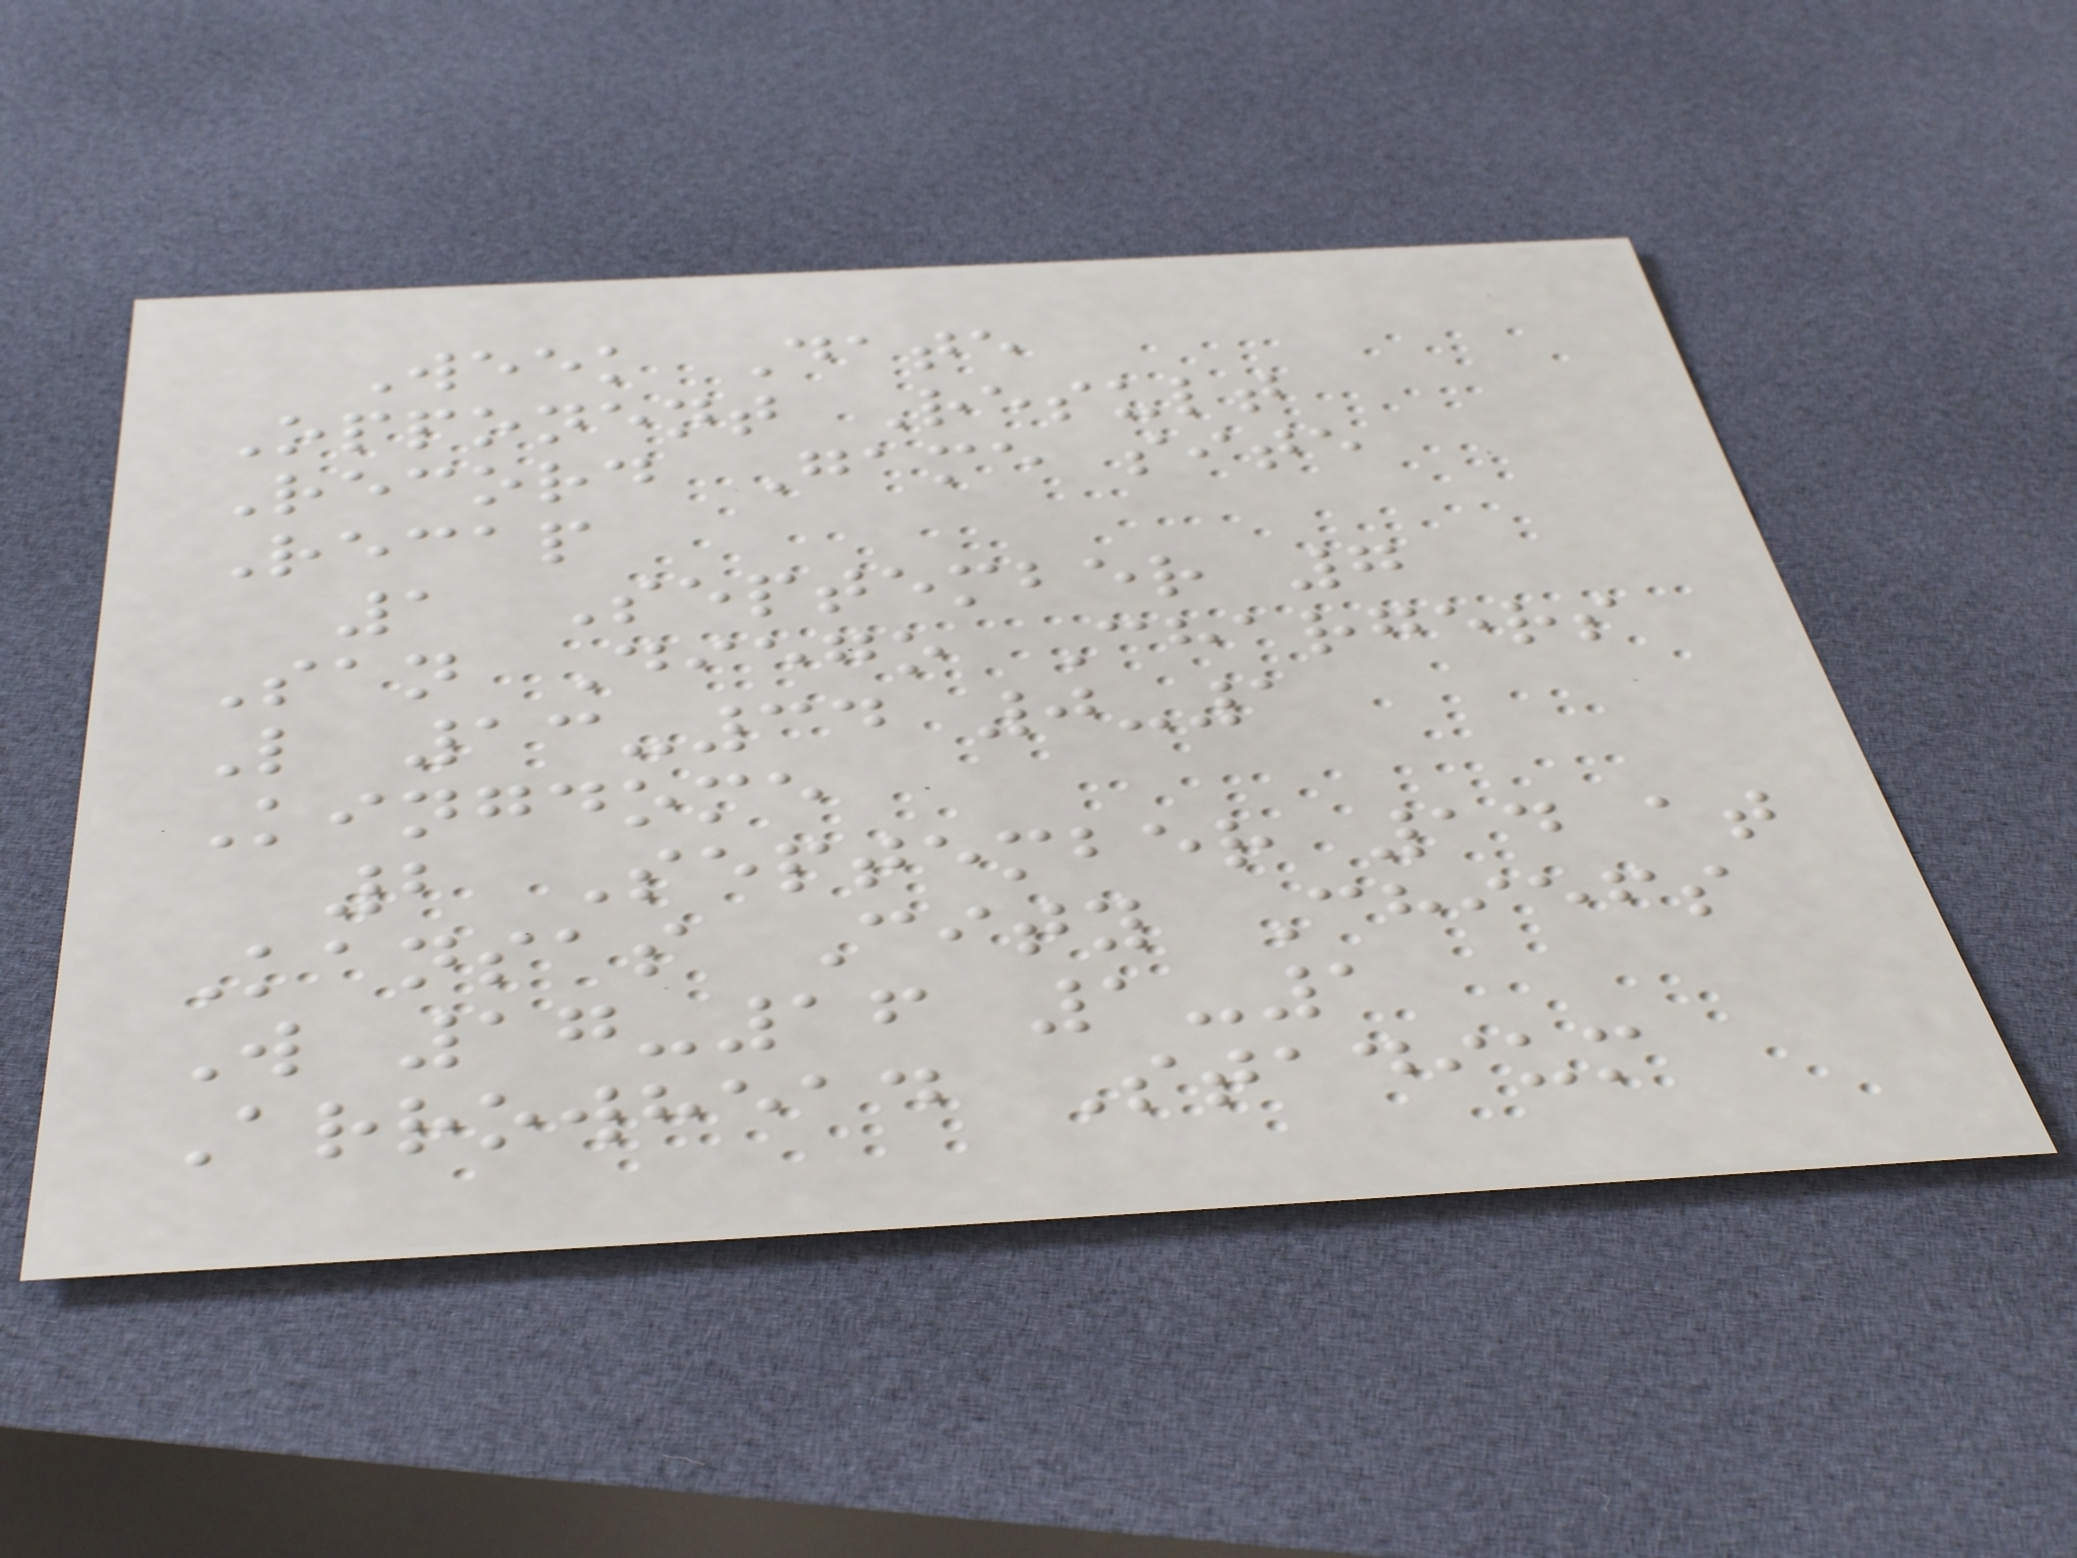Week Date
Opponent Result
Record Game site
Recap
1 September 7
San Diego Chargers
L 13-34 0-1
Kingdome
2 September 14 at
Kansas City Chiefs
W 17-16 1-1
Arrowhead Stadium
